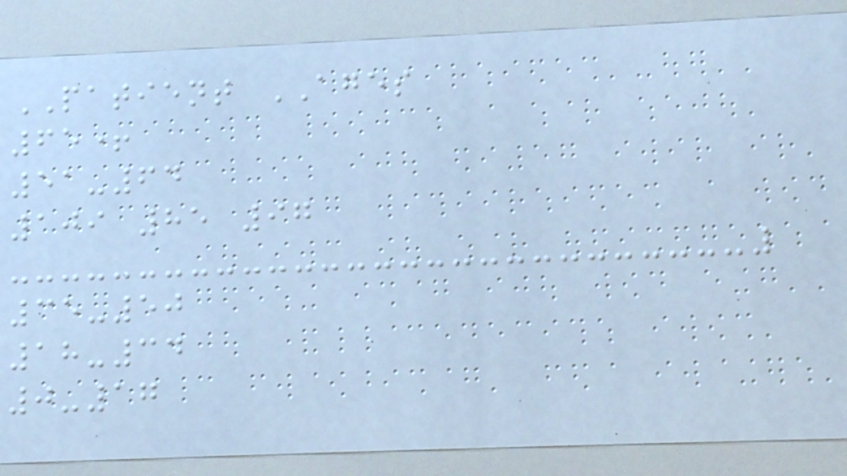PATIENT AGES
65+
51-64
109 85 97
35-50
18-34
0-17
